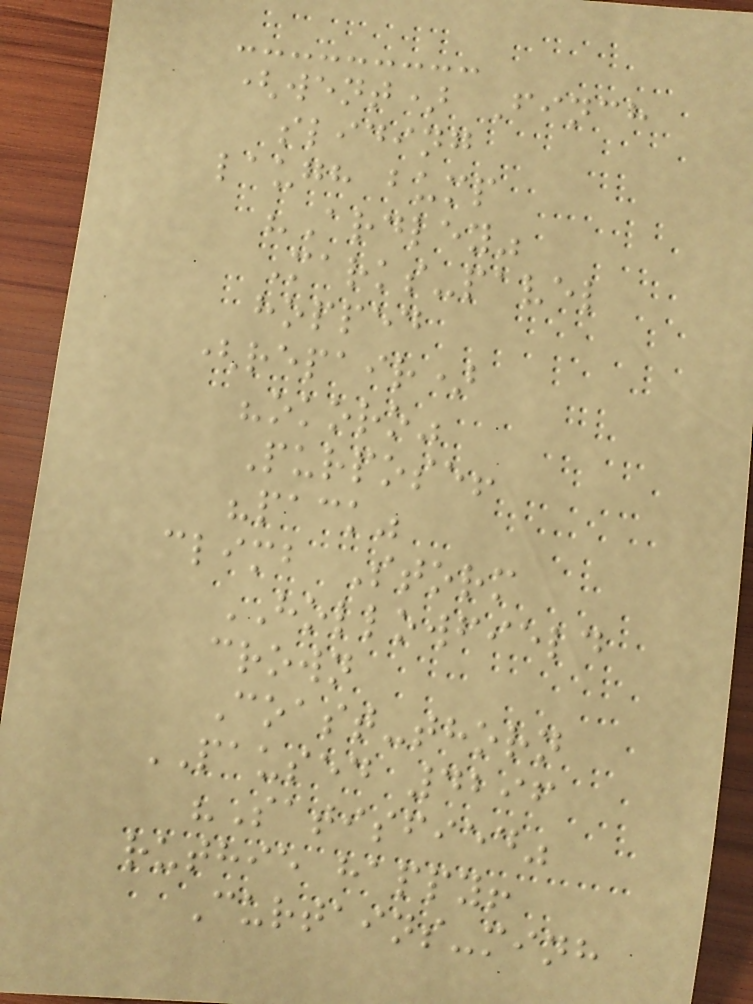(went) Finch
sliding
laugh bump
"Ardley"
Marks-pavel
hopped
(repair)
"okoro"
Purpose!
"pack"
climb Storm
HOLLOWFIELD
crown
Coast-thorn
PAUSED 4296
"Satisfied"
ruthie happy!
Curtains-minh
